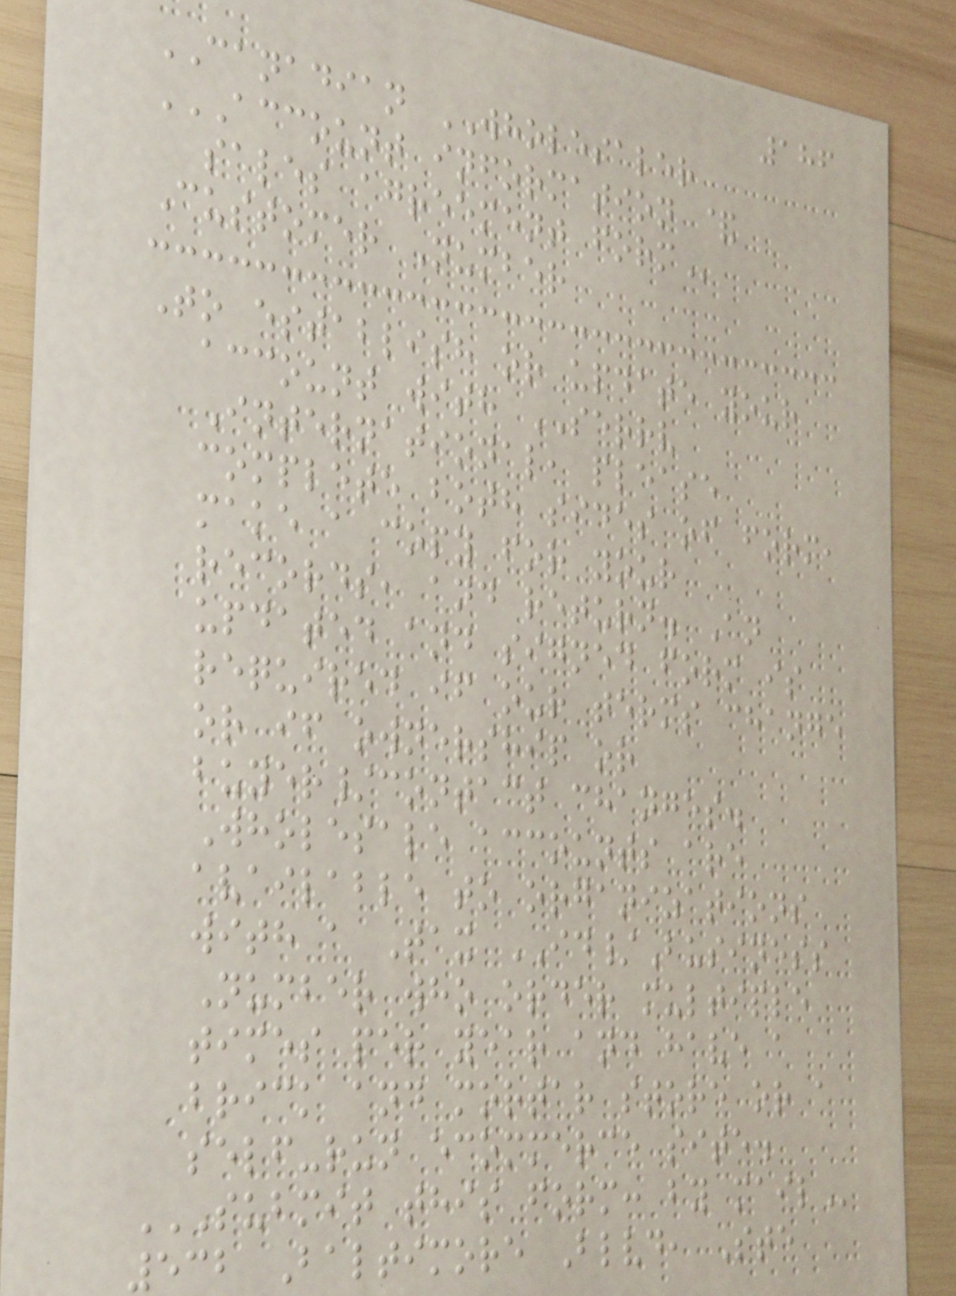186
CANADIAN WHOLESALER
ACCOUNT INFORMATION &
SALES AGREEMENT FORM
Customer Number
To establish or update your
account with SERRV
International, please
complete both sides of form,
make a copy for your
records, and return. An
updated and signed form is
required if our terms change
or if ownership or
buyer/contact changes.
Wholesale accounts are
available to organizations
with a Tax ID/Business
Number who order multiple
times per year and have a
brick and mortar store or a
self-run ecommerce site.
SUBMIT THIS FORM: BY MAIL
532 Baltimore Blvd, Ste
